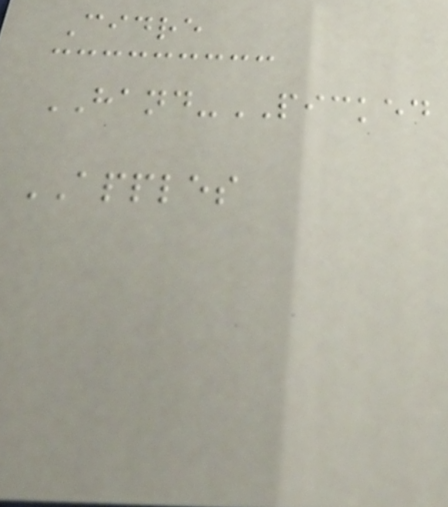Cidre
HAND-PICKED
APPLES
